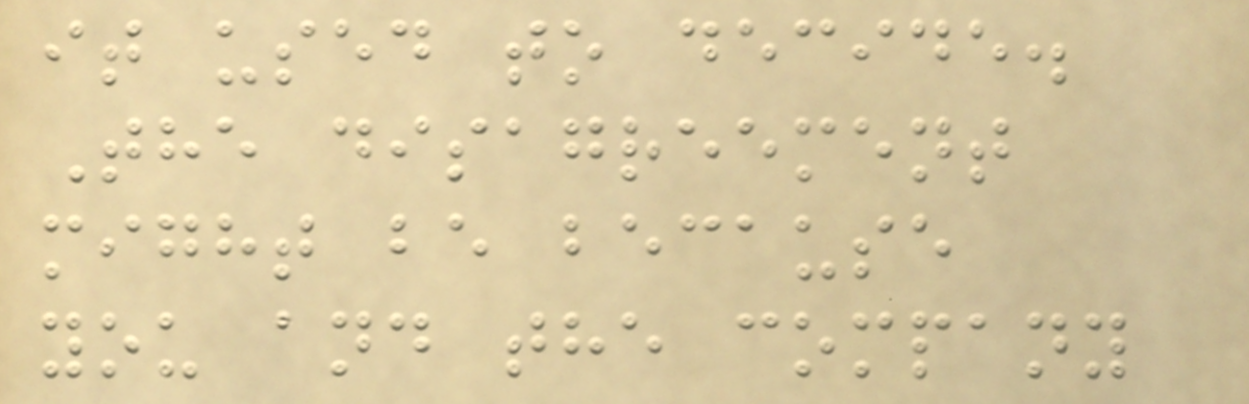it used to decide.
The disagreement
might be because
you and the company
